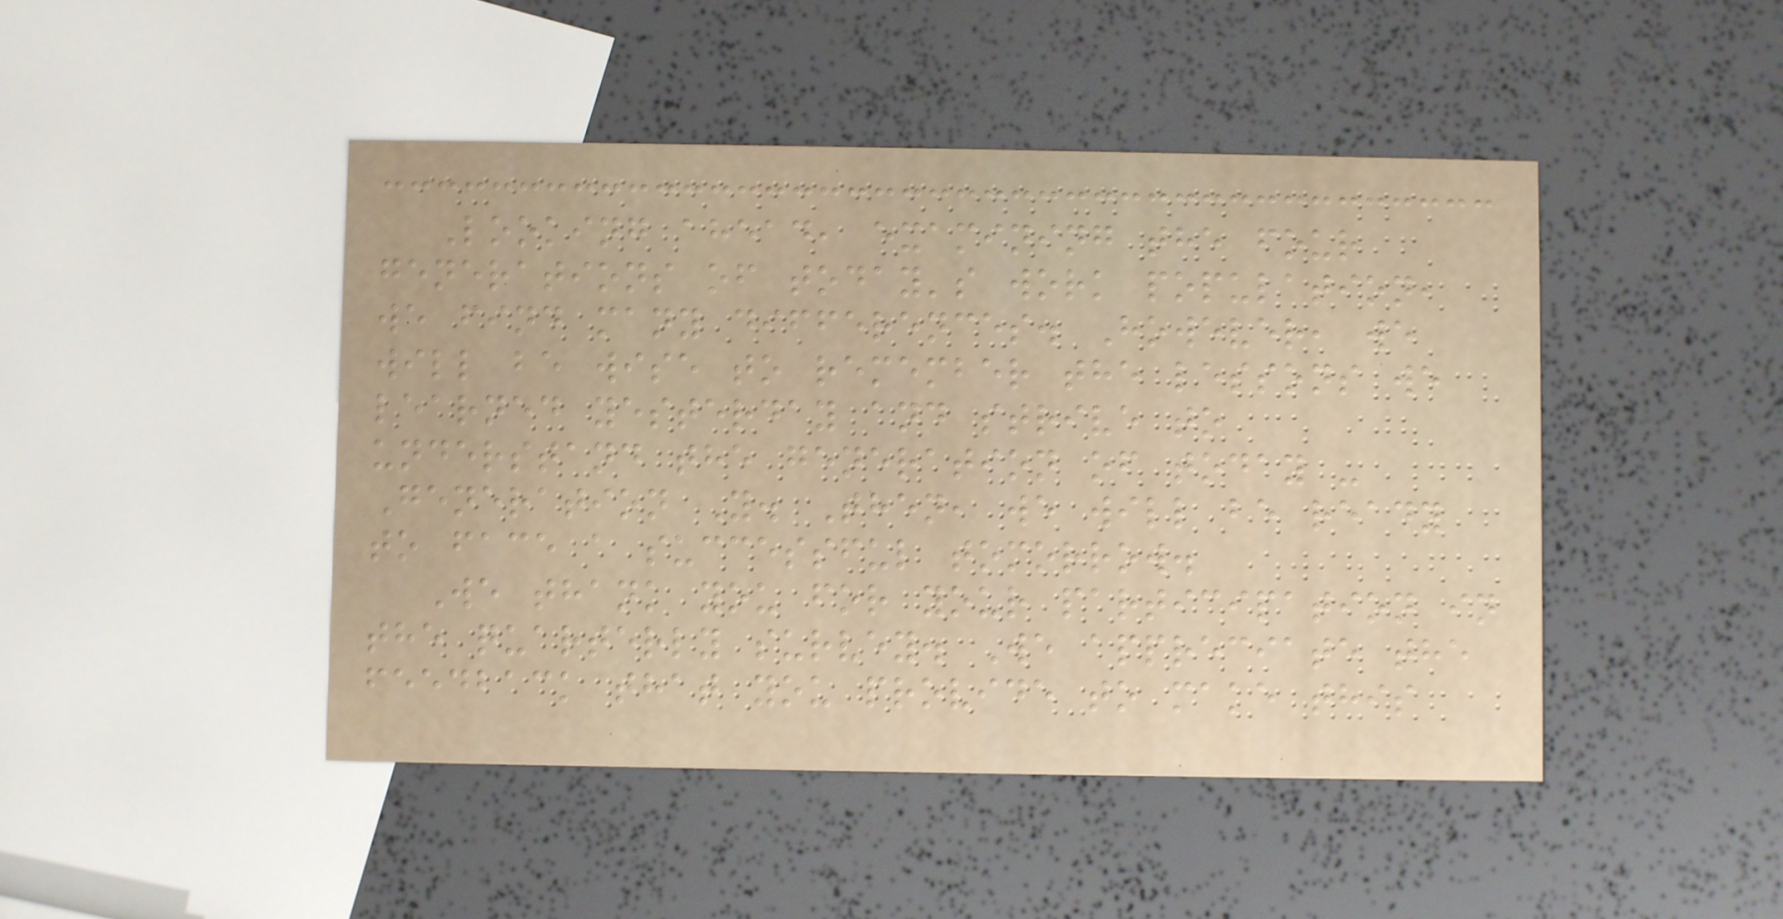Looking ahead, examining the four
generations of today's work population,
we find many differences. However, we
will be wise to remember the lessons we
learned yesterday and strive to
understand the generation of today -
Generation Y. Then, we will be ready
to face a successful tomorrow.
We thank you for your participation in
the quarterly survey. We appreciate the
feedback that you provide to make this
